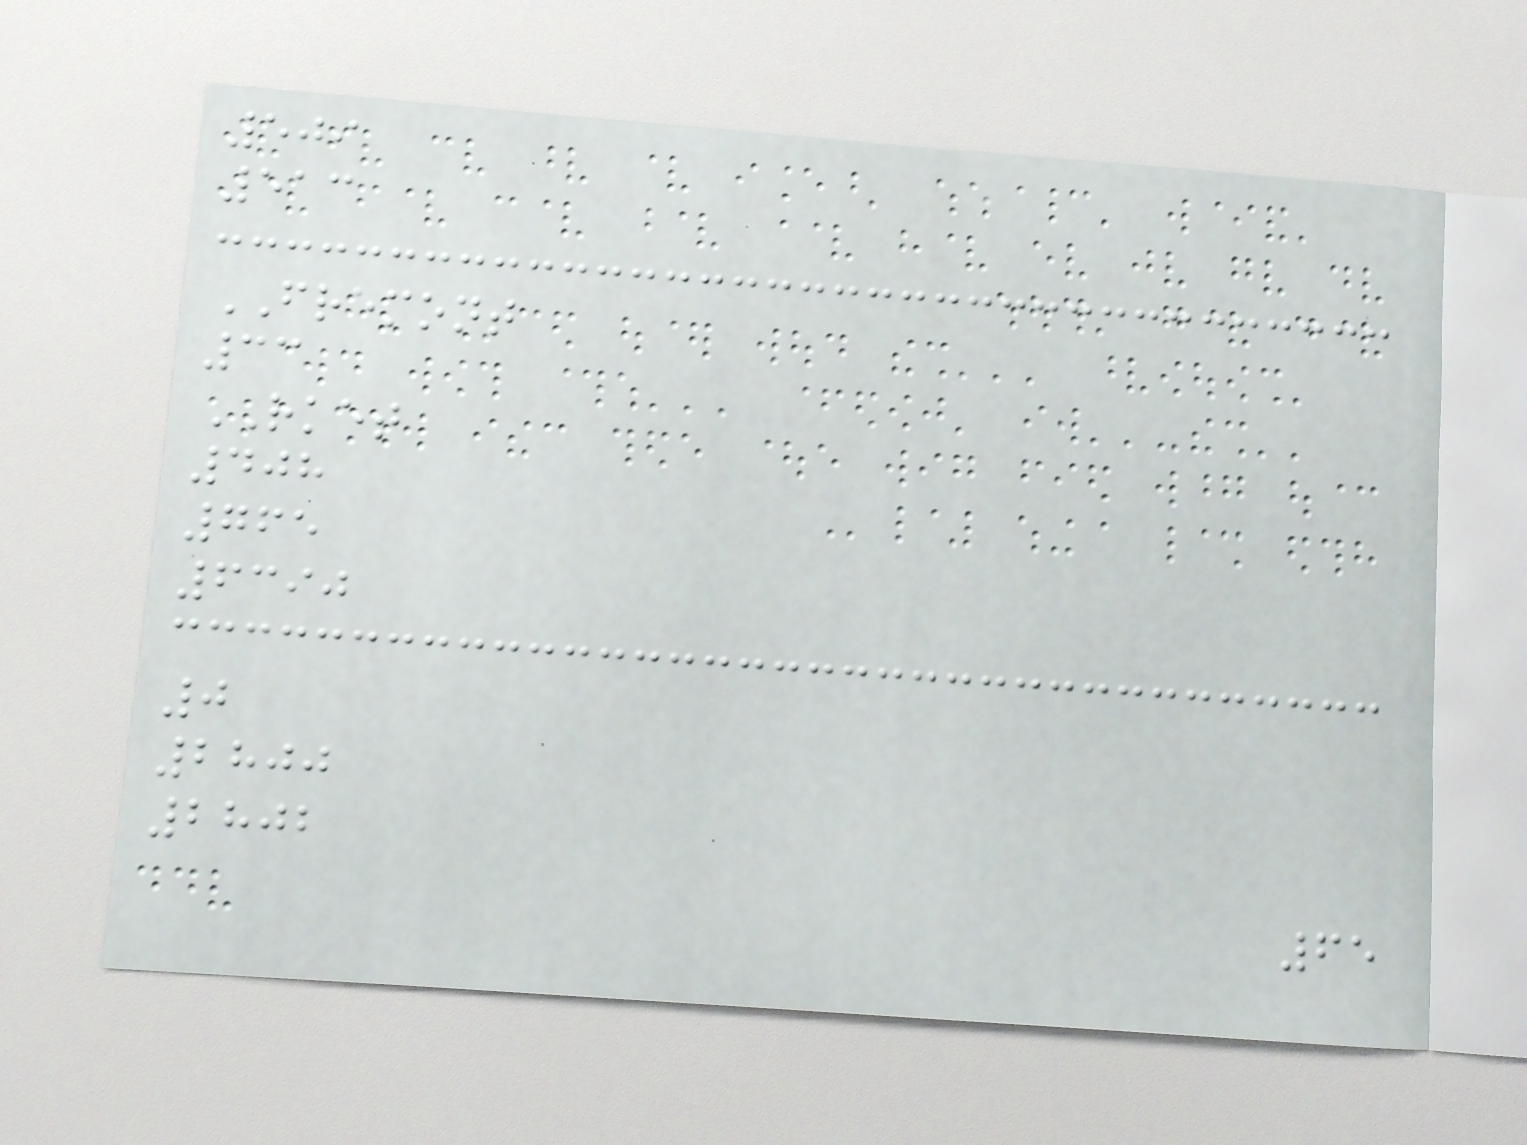509
513
FREMONT
33
RKET
408
765
6390
0
2800
2802
65
